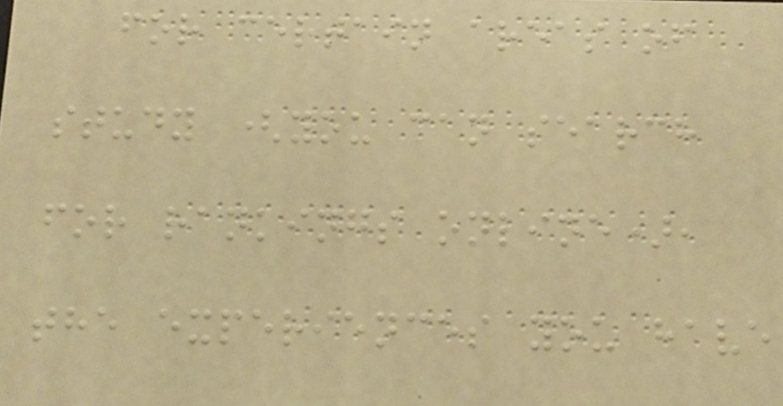for certain areas of
study (you can search
for rankings online),
the experiences you have
